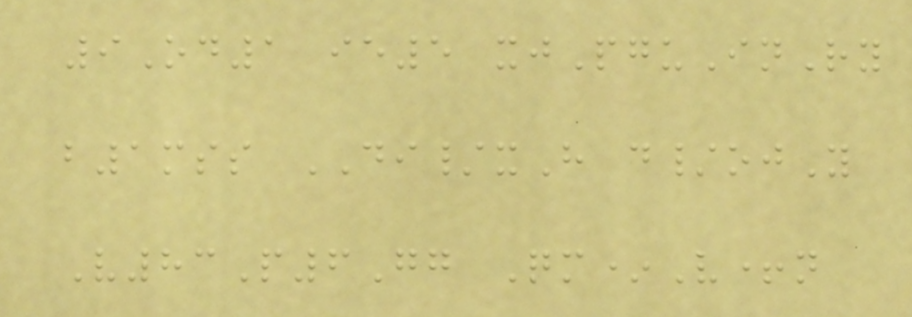9Od1 ie5 xjPguInRy
b1mss DI/xH d/ojY
V83P6Gg Qm*V+n
